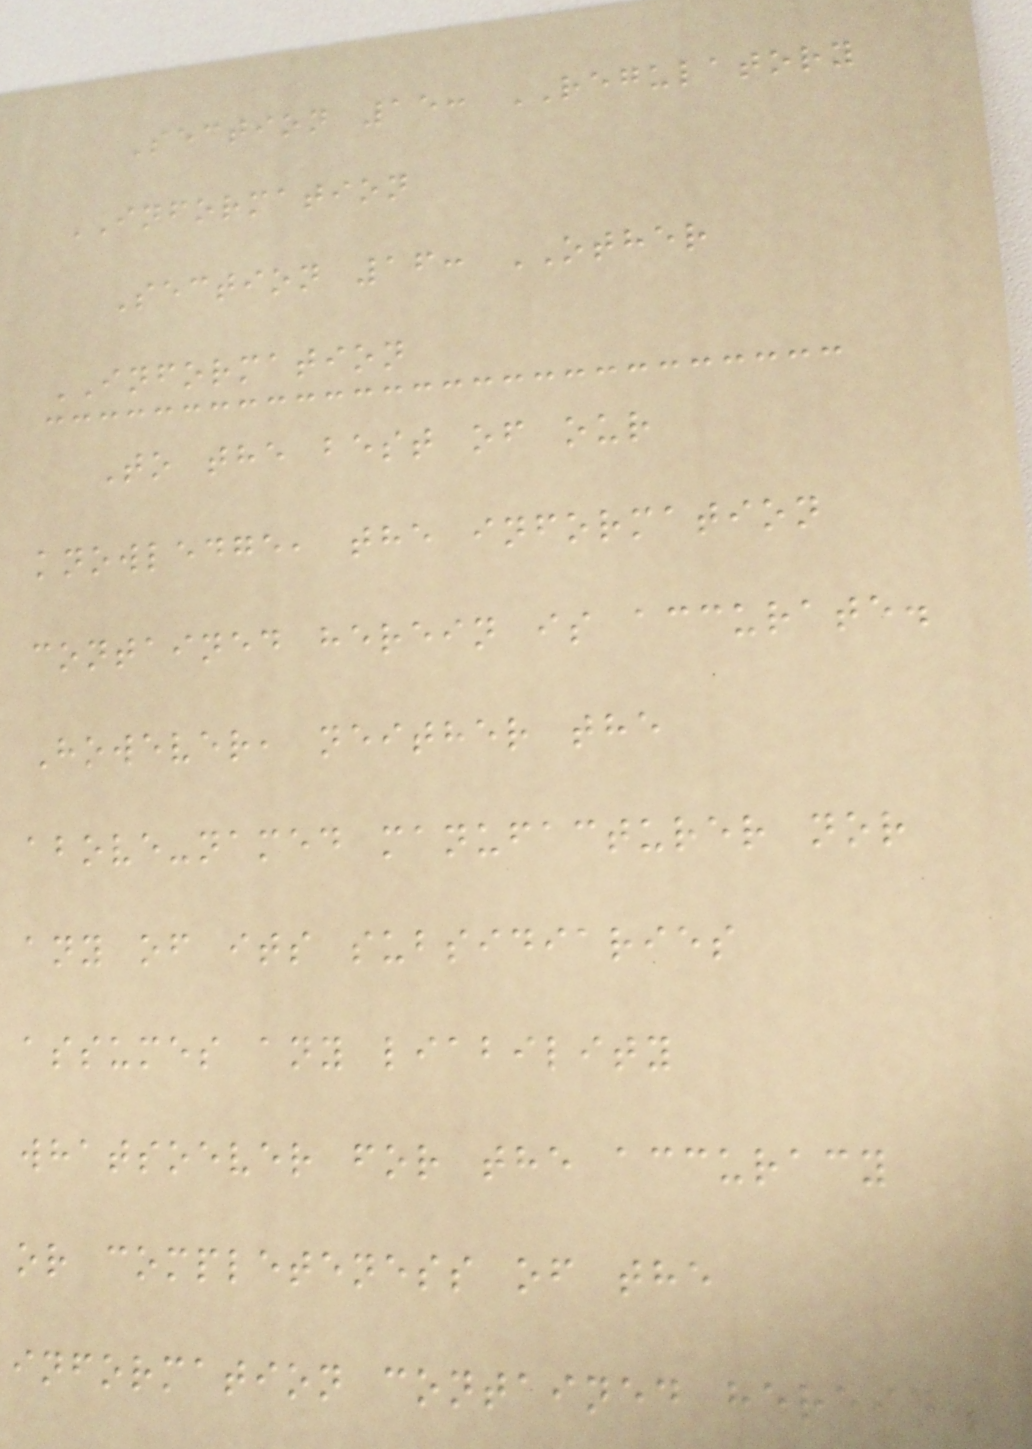Section 15: REGULATORY
INFORMATION
Section 16: OTHER
INFORMATION
To the best of our
knowledge, the information
contained herein is accurate.
However, neither the
above-named manufacturer nor
any of its subsidiaries
assumes any liability
whatsoever for the accuracy
or completeness of the
information contained herein.
